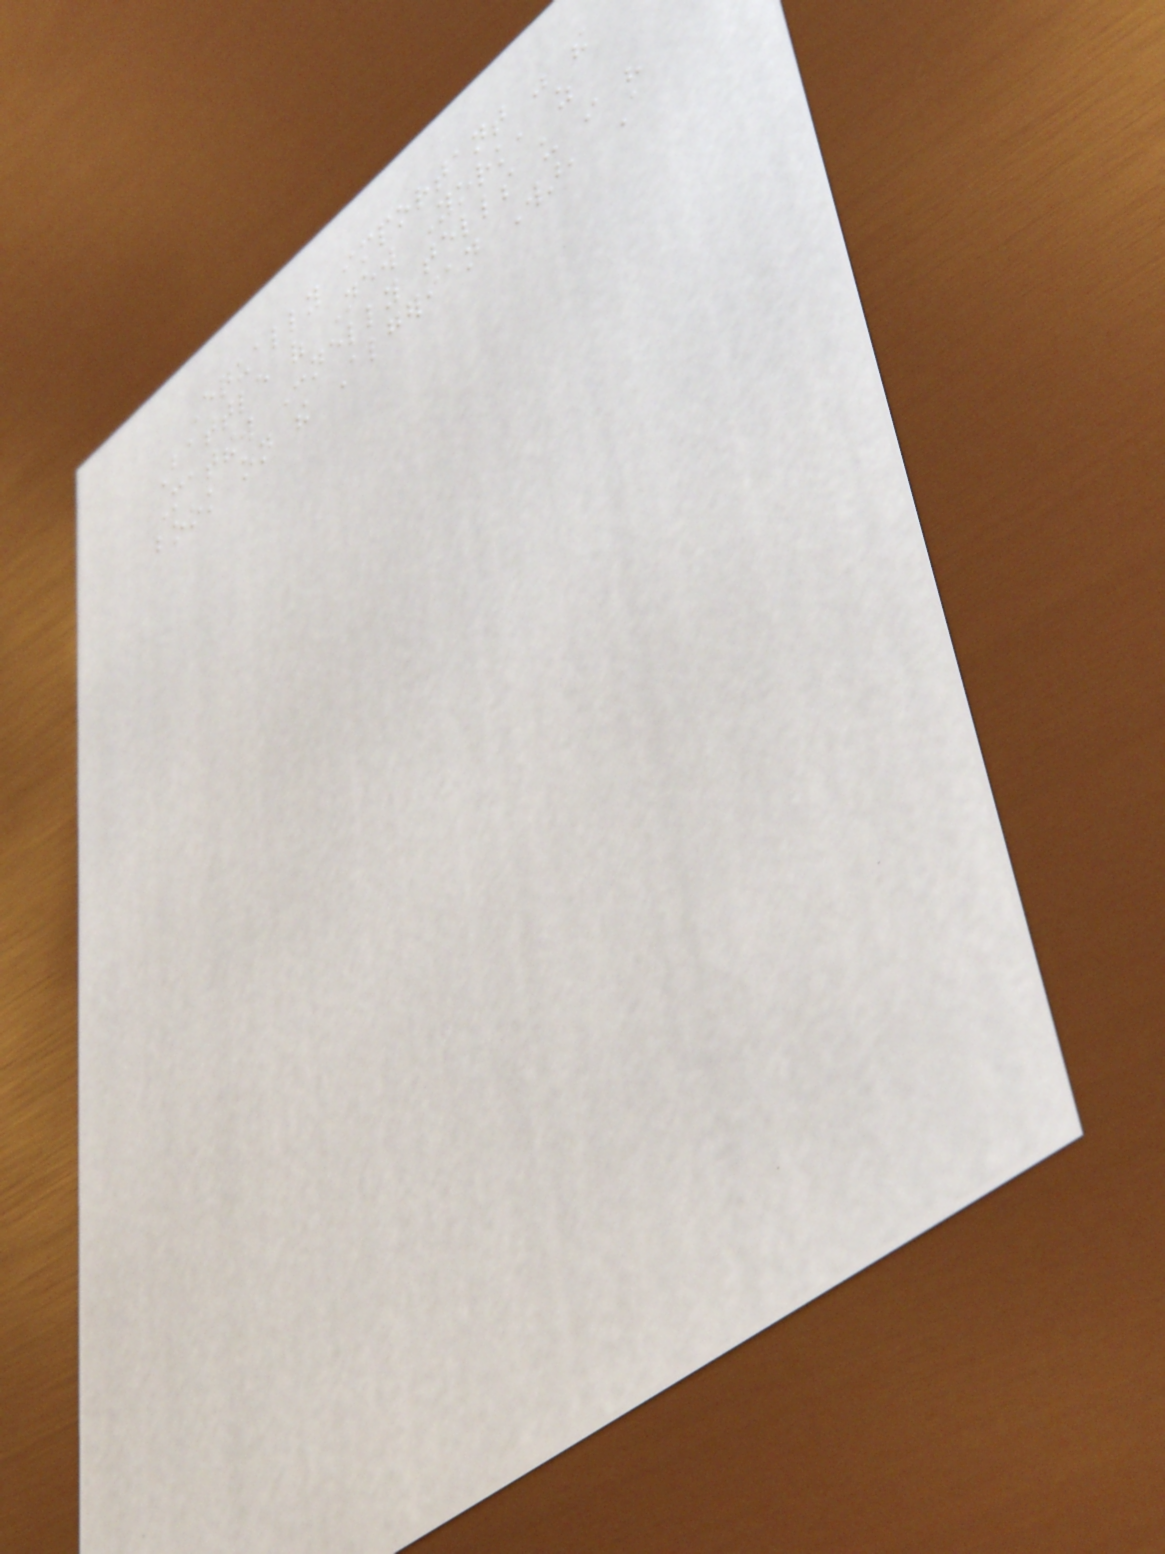Equally important was the
Battle of New York, as
Matthew Connelly tells us in his
book on the Algerian War, A
